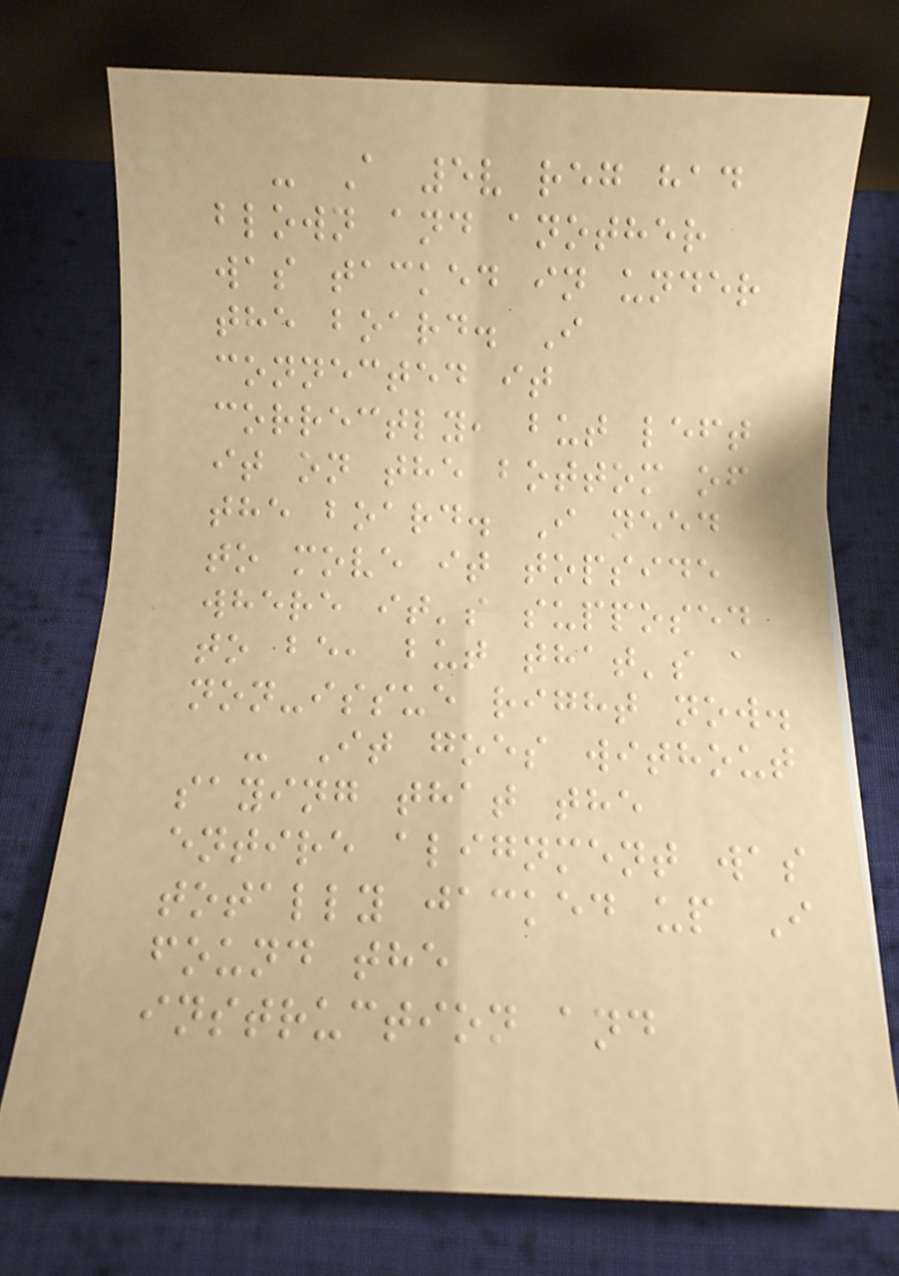- A 5v reg had
blown and another
was tacked in under
the board. I
connected it
correctly, but left
it on the bottom of
the board. I need
to move it topside
where it's supposed
to be, but that's a
non-issue right now.
- It goes without
saying that the
entire alignment was
totally jacked up I
found the
instruction and
